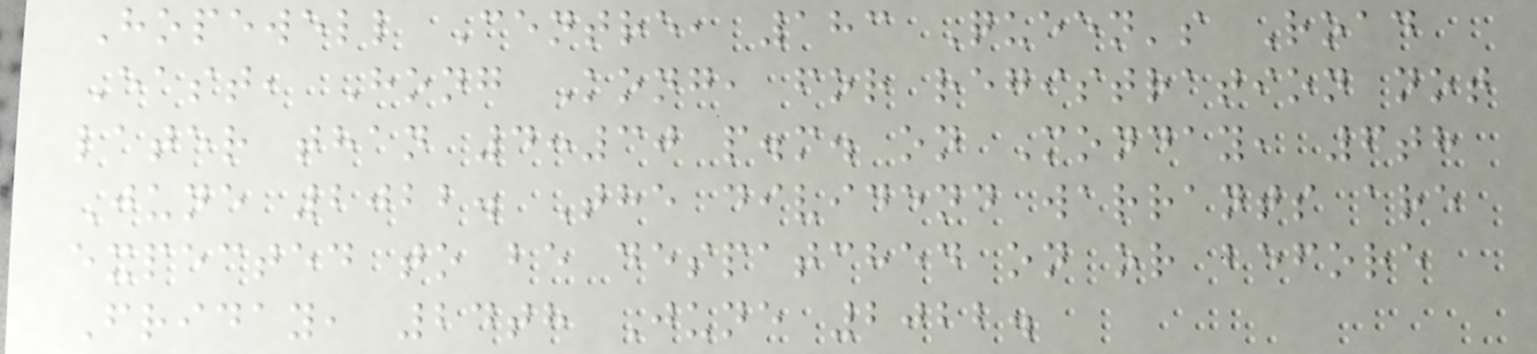Hopewell Centre, 183 Queen's Road
East, Hong Kong, for registration not
later than 4:30 p.m. on Monday, 6th
June 2022. The dividend warrants are
expected to be despatched on or before
Friday, 24th June 2022.
